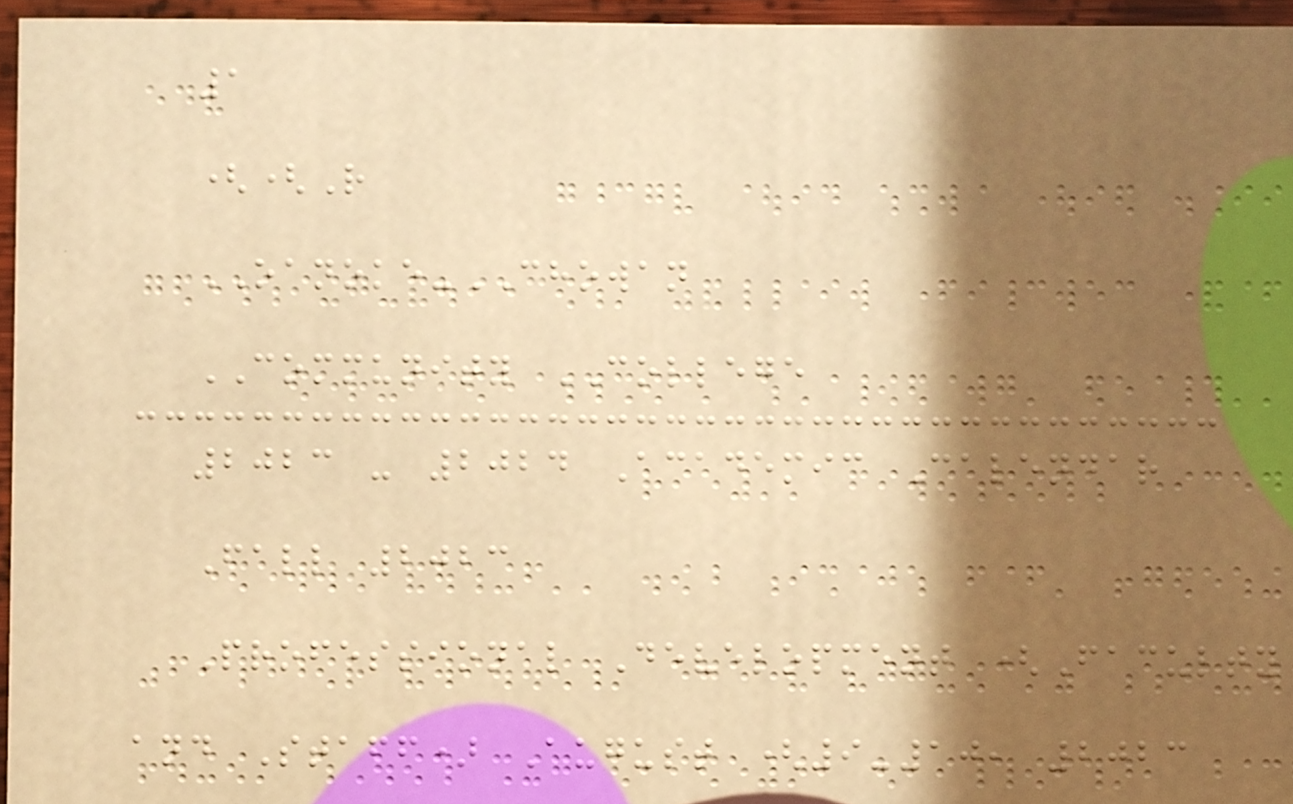1
((R
OANOKE-CHOWAN
COMMUNITY COLLEGE
2023 - 2024 Academic Calendar
Fall 2023
Professional Development (Faculty
and Staff) August (9-10, 2023
